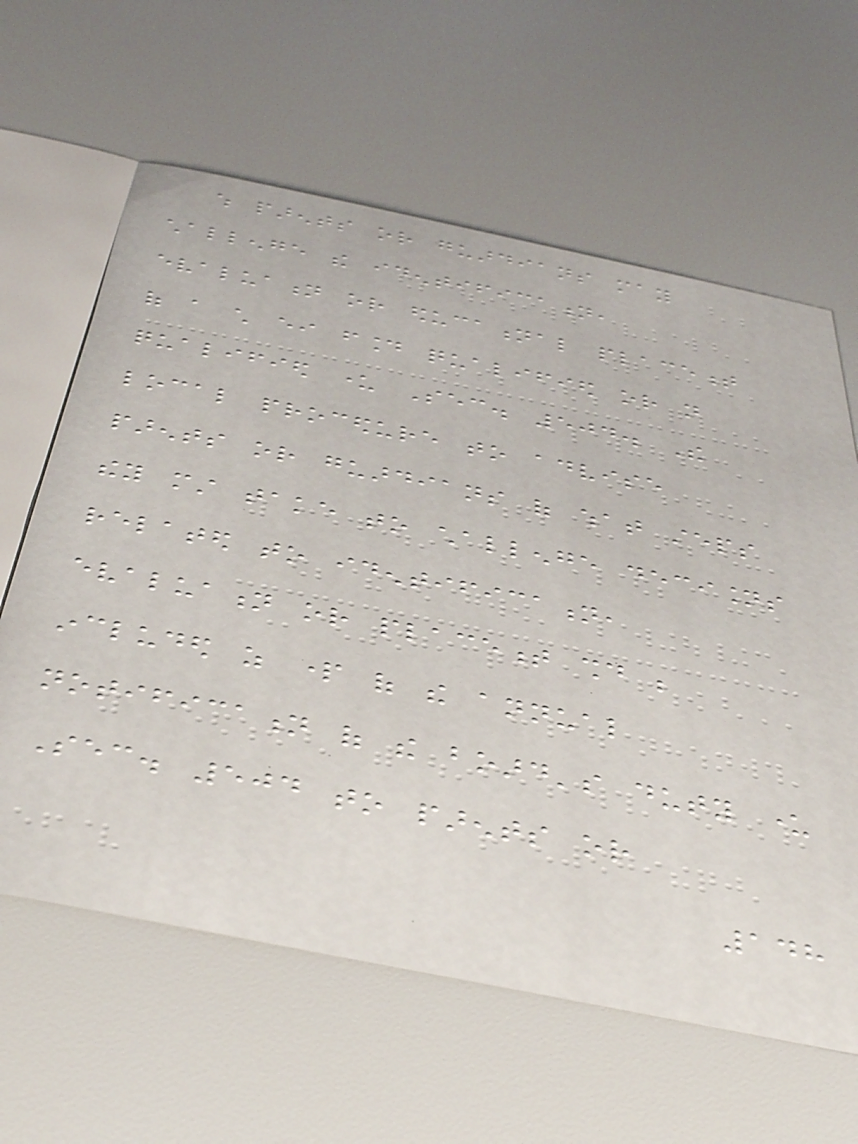which parents or guardians may
challenge the identification,
evaluation or educational placement
of a child either found qualified or not
qualified under Sec. 504. The
local procedure to advise
parents or guardians of what steps
they must take to challenge decisions
related to identification,
evaluation or placement should be
included as part of the annual
notification of the board's duty under
Sec. 504 to parents or
148
